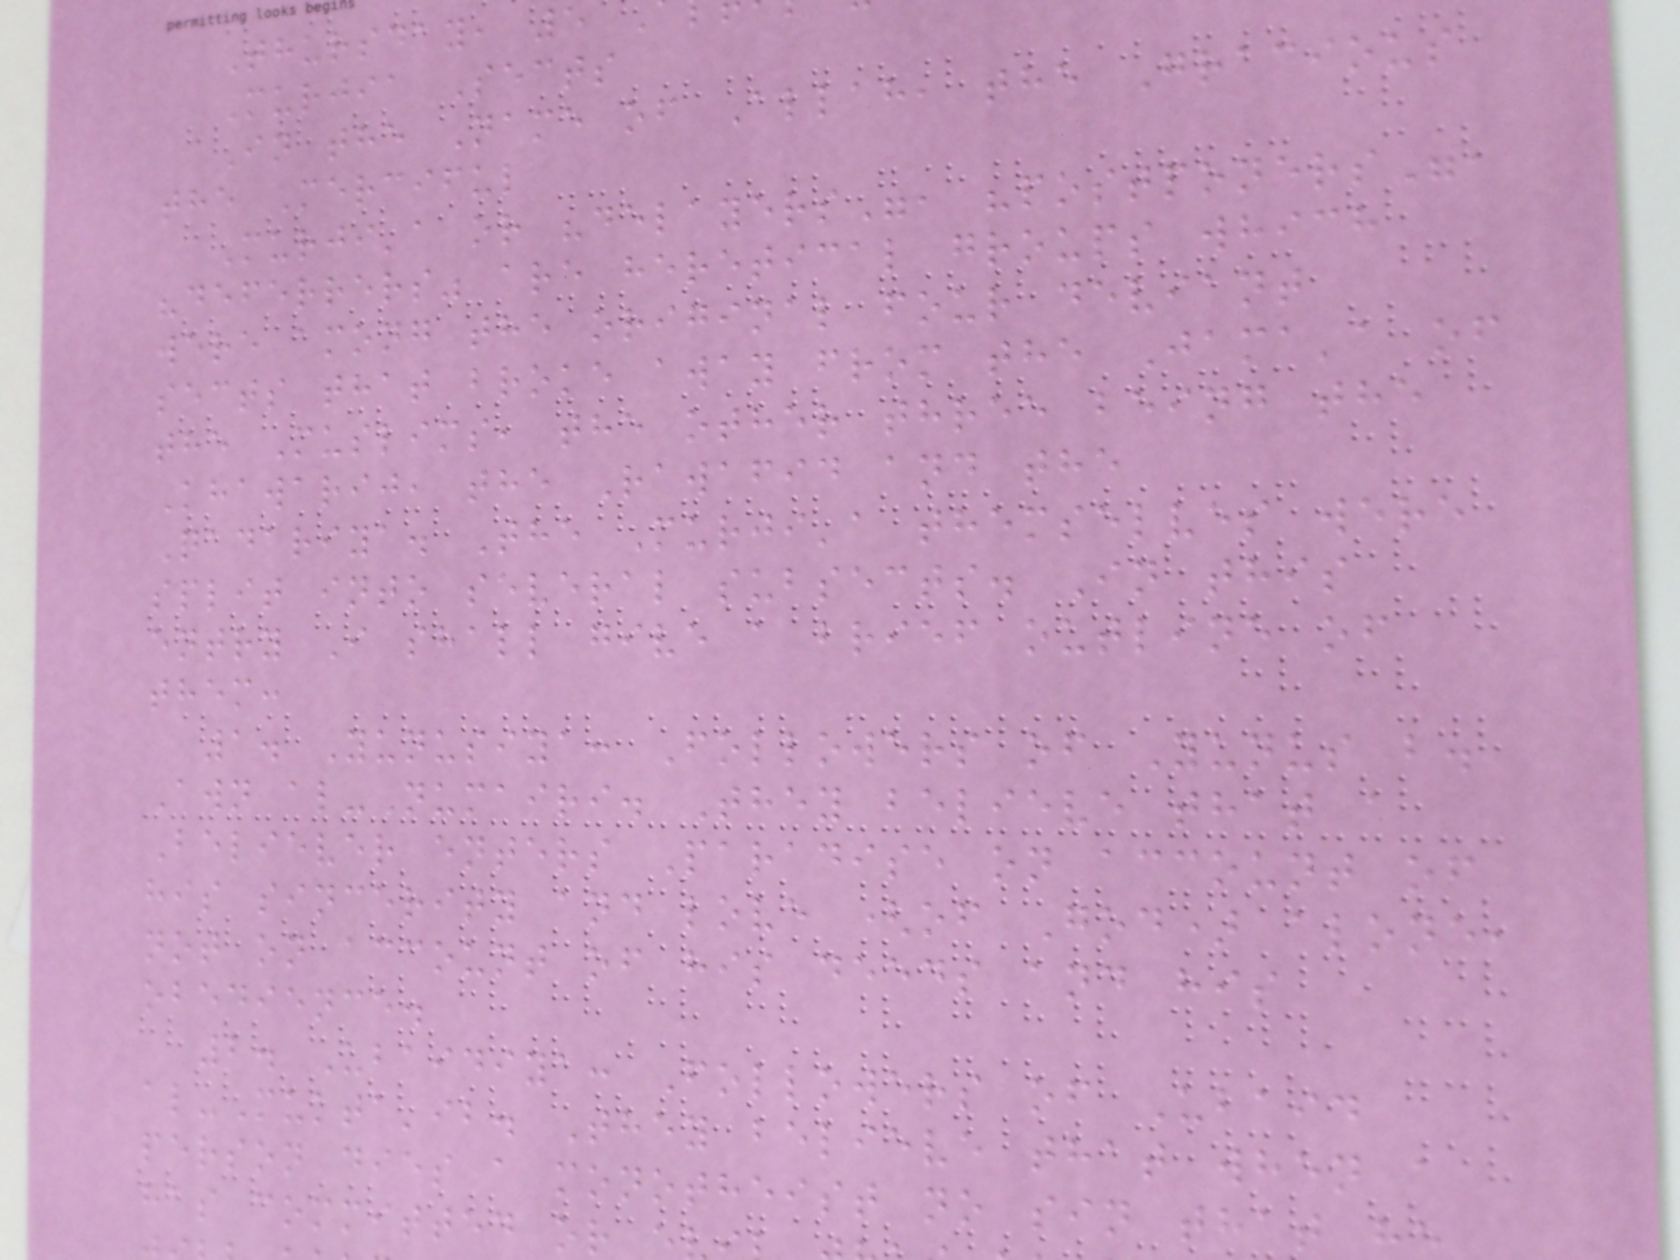Thursday, 5
Murjia Sects
In the Name of Allah, the Gracious
the Merciful
Murji'a or "delayers", "postponers",
"deferrers" are heretical groups which
were among the original four deviant
sects that broke away from the Jama'a of
the Muslims, the other three being the
Khawarij, the Rawafid and the
Qadariya. The Murji'a themselves were
split into several subsects. In this
entry I shall give a brief outline of
them:
1. Yunusiya: Followers of Yunus b.
Awn al-Numairi. They believe that a
Believer enters Paradise on account of
his sincerity and love (of God) alone,
not on account of his deeds and his
obedience.
2. Ubaidiya: Followers of Ubaid
al-Mukta'ib. They believe that when a
person dies a monotheist no sin that h
has committed or
